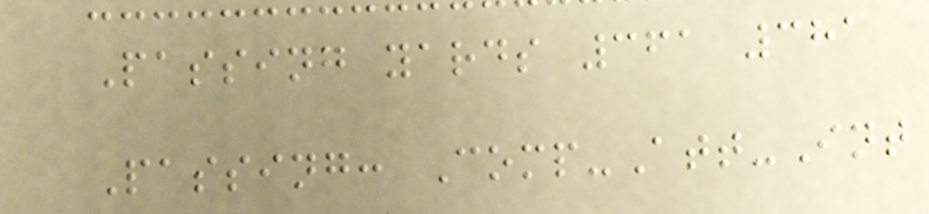Passing yards 361 381
Passing: Comp-Att-Int
